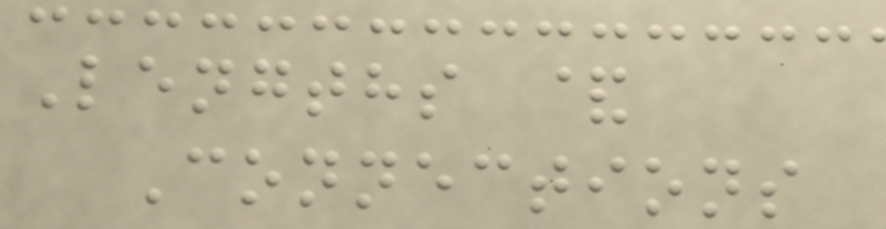Lengths &
Connections
